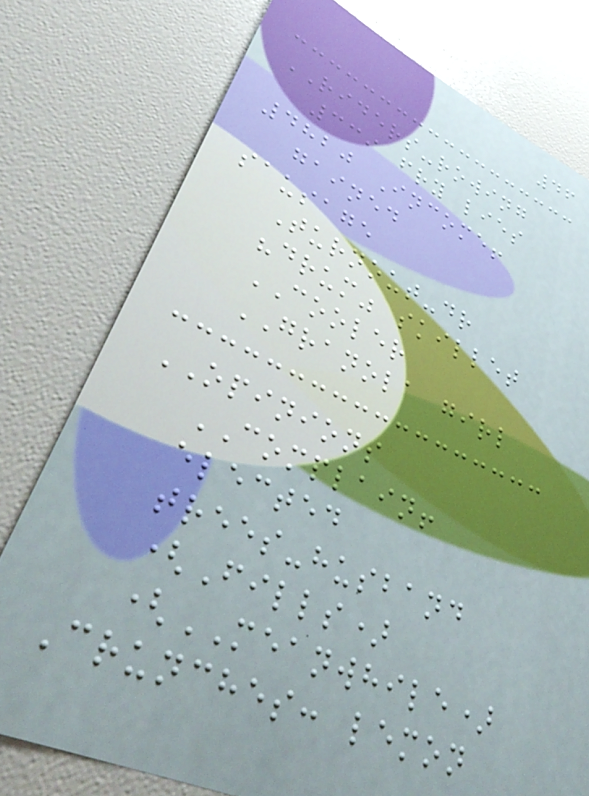46
RIDERS-rowing
339 fry lies
4820 Income!
gained
sausage
Turnout-dr
"drum" skillet
COOLER
GRANOLA girl
OPINIONS
COMPLAIN!
elected
trees-husband
(Fills)
(MEANWHILE)
Crunches: lemon
